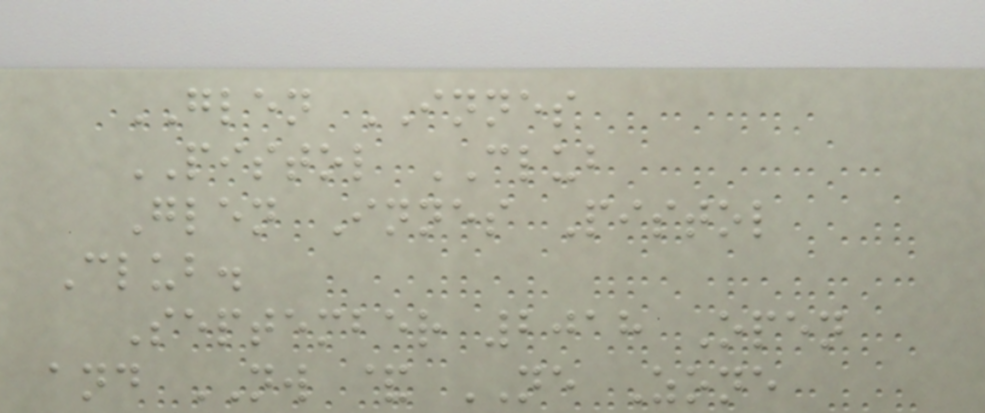GLEN INNES
PISTOL CLUB
Glen Innes Pistol
Club.
September 2018 Open
and NW & NE Zone
